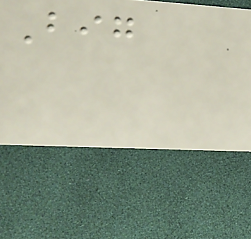Big
